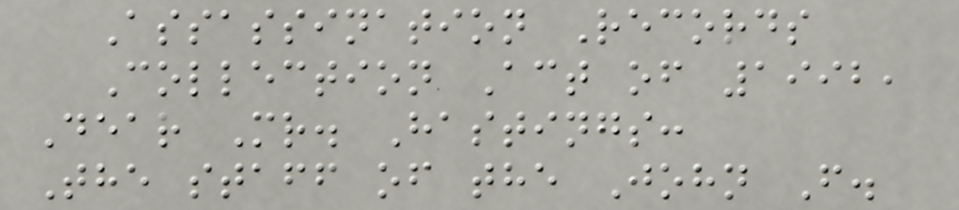Assassination Records
Collection Act of 1992,
Dear Mr. Hastings:
The staff of the John F.
